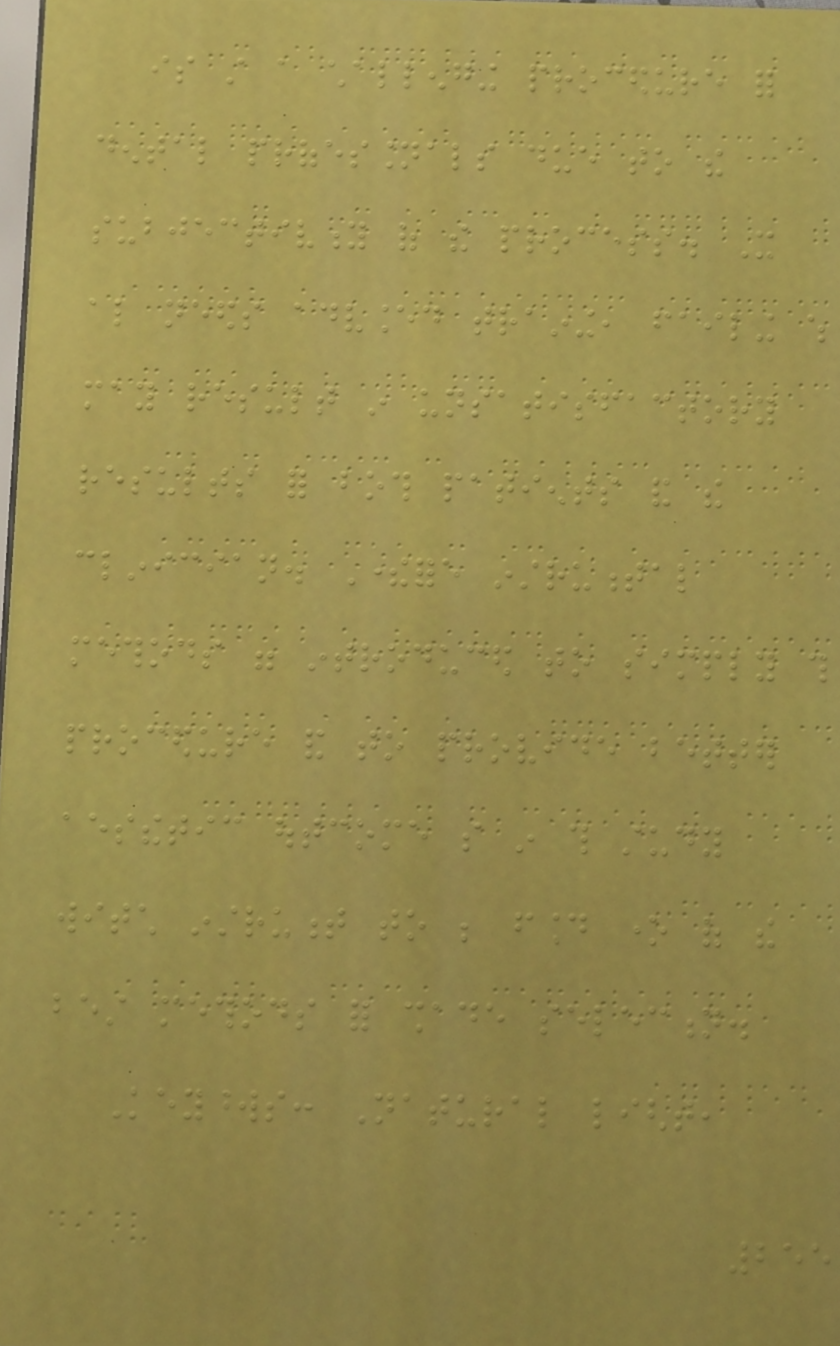is still a challenging procedure for
dental professionals due to the
subjectivity of the process. It
also needs advanced training, failing which
may result in unsatisfactory
results for both patients and the
clinician. Therefore instrumental
methods were introduced to simply this
procedure and to provide better
aesthetic outcome so in this study
witch instrument to be found one of the
best methods for shade selection.
Keywords: Natural light,
255
